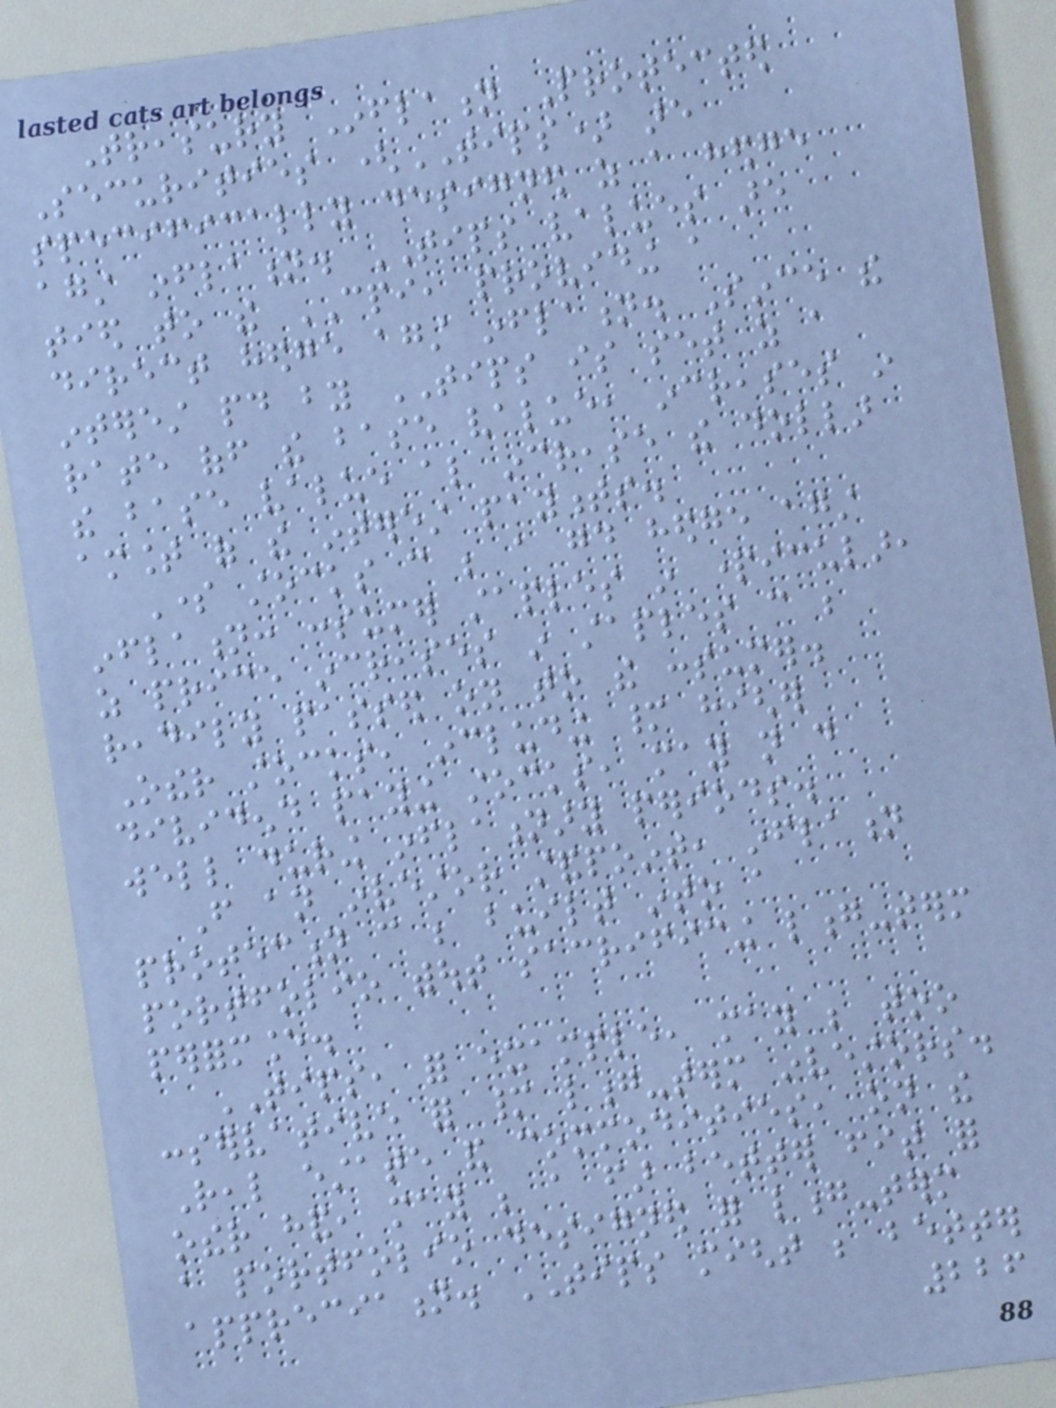Treasury Inflation Protected
Securities (TIPS) are
specifically designed as a hedge
against inflation. TIPS values are
tied to the CPI, providing a
direct hedge against inflation. Since the
interest paid by TIPS is set as a
rate off the base value, increases in
the base value also increase the dollar
amount of the interest payments.
Some stocks can be a good hedge against
inflation: consumer staples in particular,
as price increases in staples can be
readily passed on to the consumer.
Other stocks, including many higher
dividend paying stocks, may not do
well during inflationary periods.
From an investor standpoint, inflation
protection can be built into a
portfolio without sacrificing long-term
performance.
TIPS, for example, may be too
conservative for many long-term investors.
Real estate and commodities, on the
other hand, may be a far better fit for
a portfolio designed for long-term
appreciation. TIPS might be better
226
